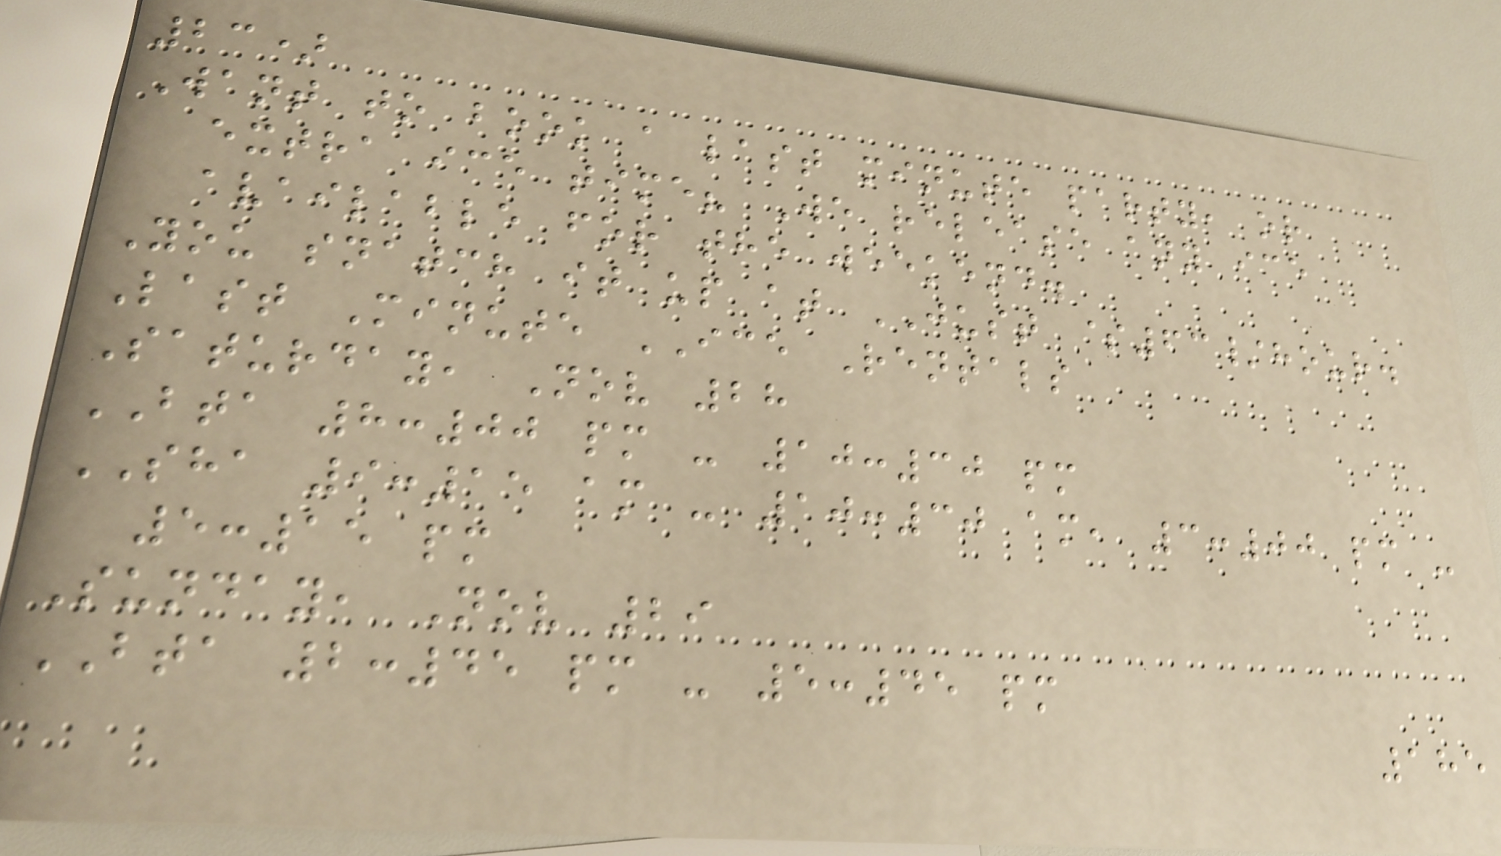23)
Want to book a last minute party, or
extra ice time? We release any ice
available for the weekend.
You snatch it up at JUST $63/hour.
Last Minute ICE Rentals
Saturday, Nov 28
BTA 8:00 pm - 10:30 pm
SHA 9:15 am - 10:30 am, 3:00 pm -
5:15 pm
Sunday, Nov 29
BTA 2:45 pm - 5:45 pm
185
